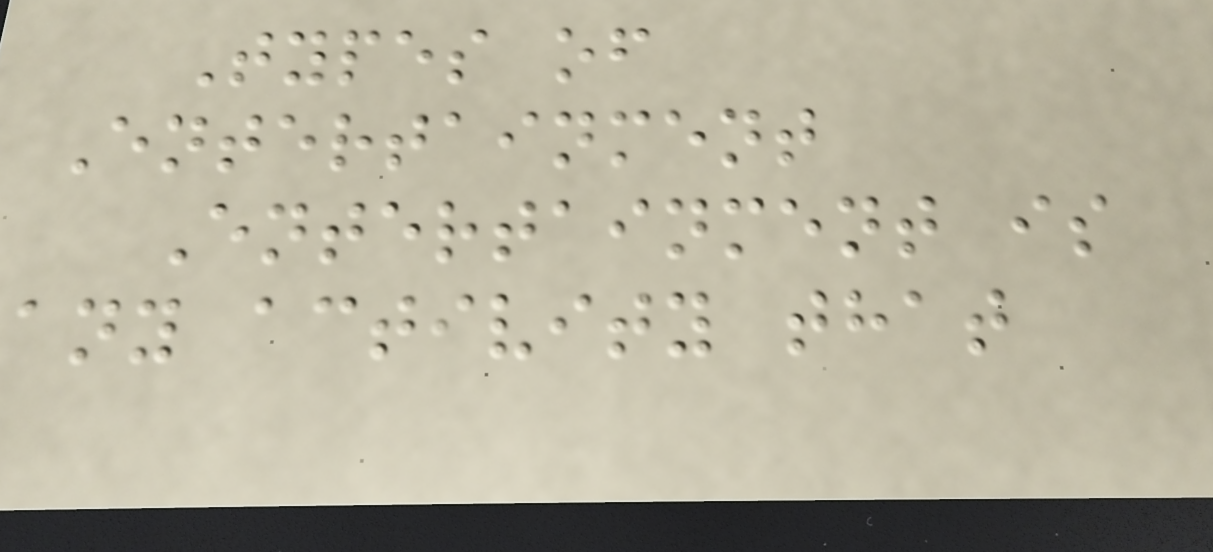Types of
Entertainment
Entertainment is
any activity that
